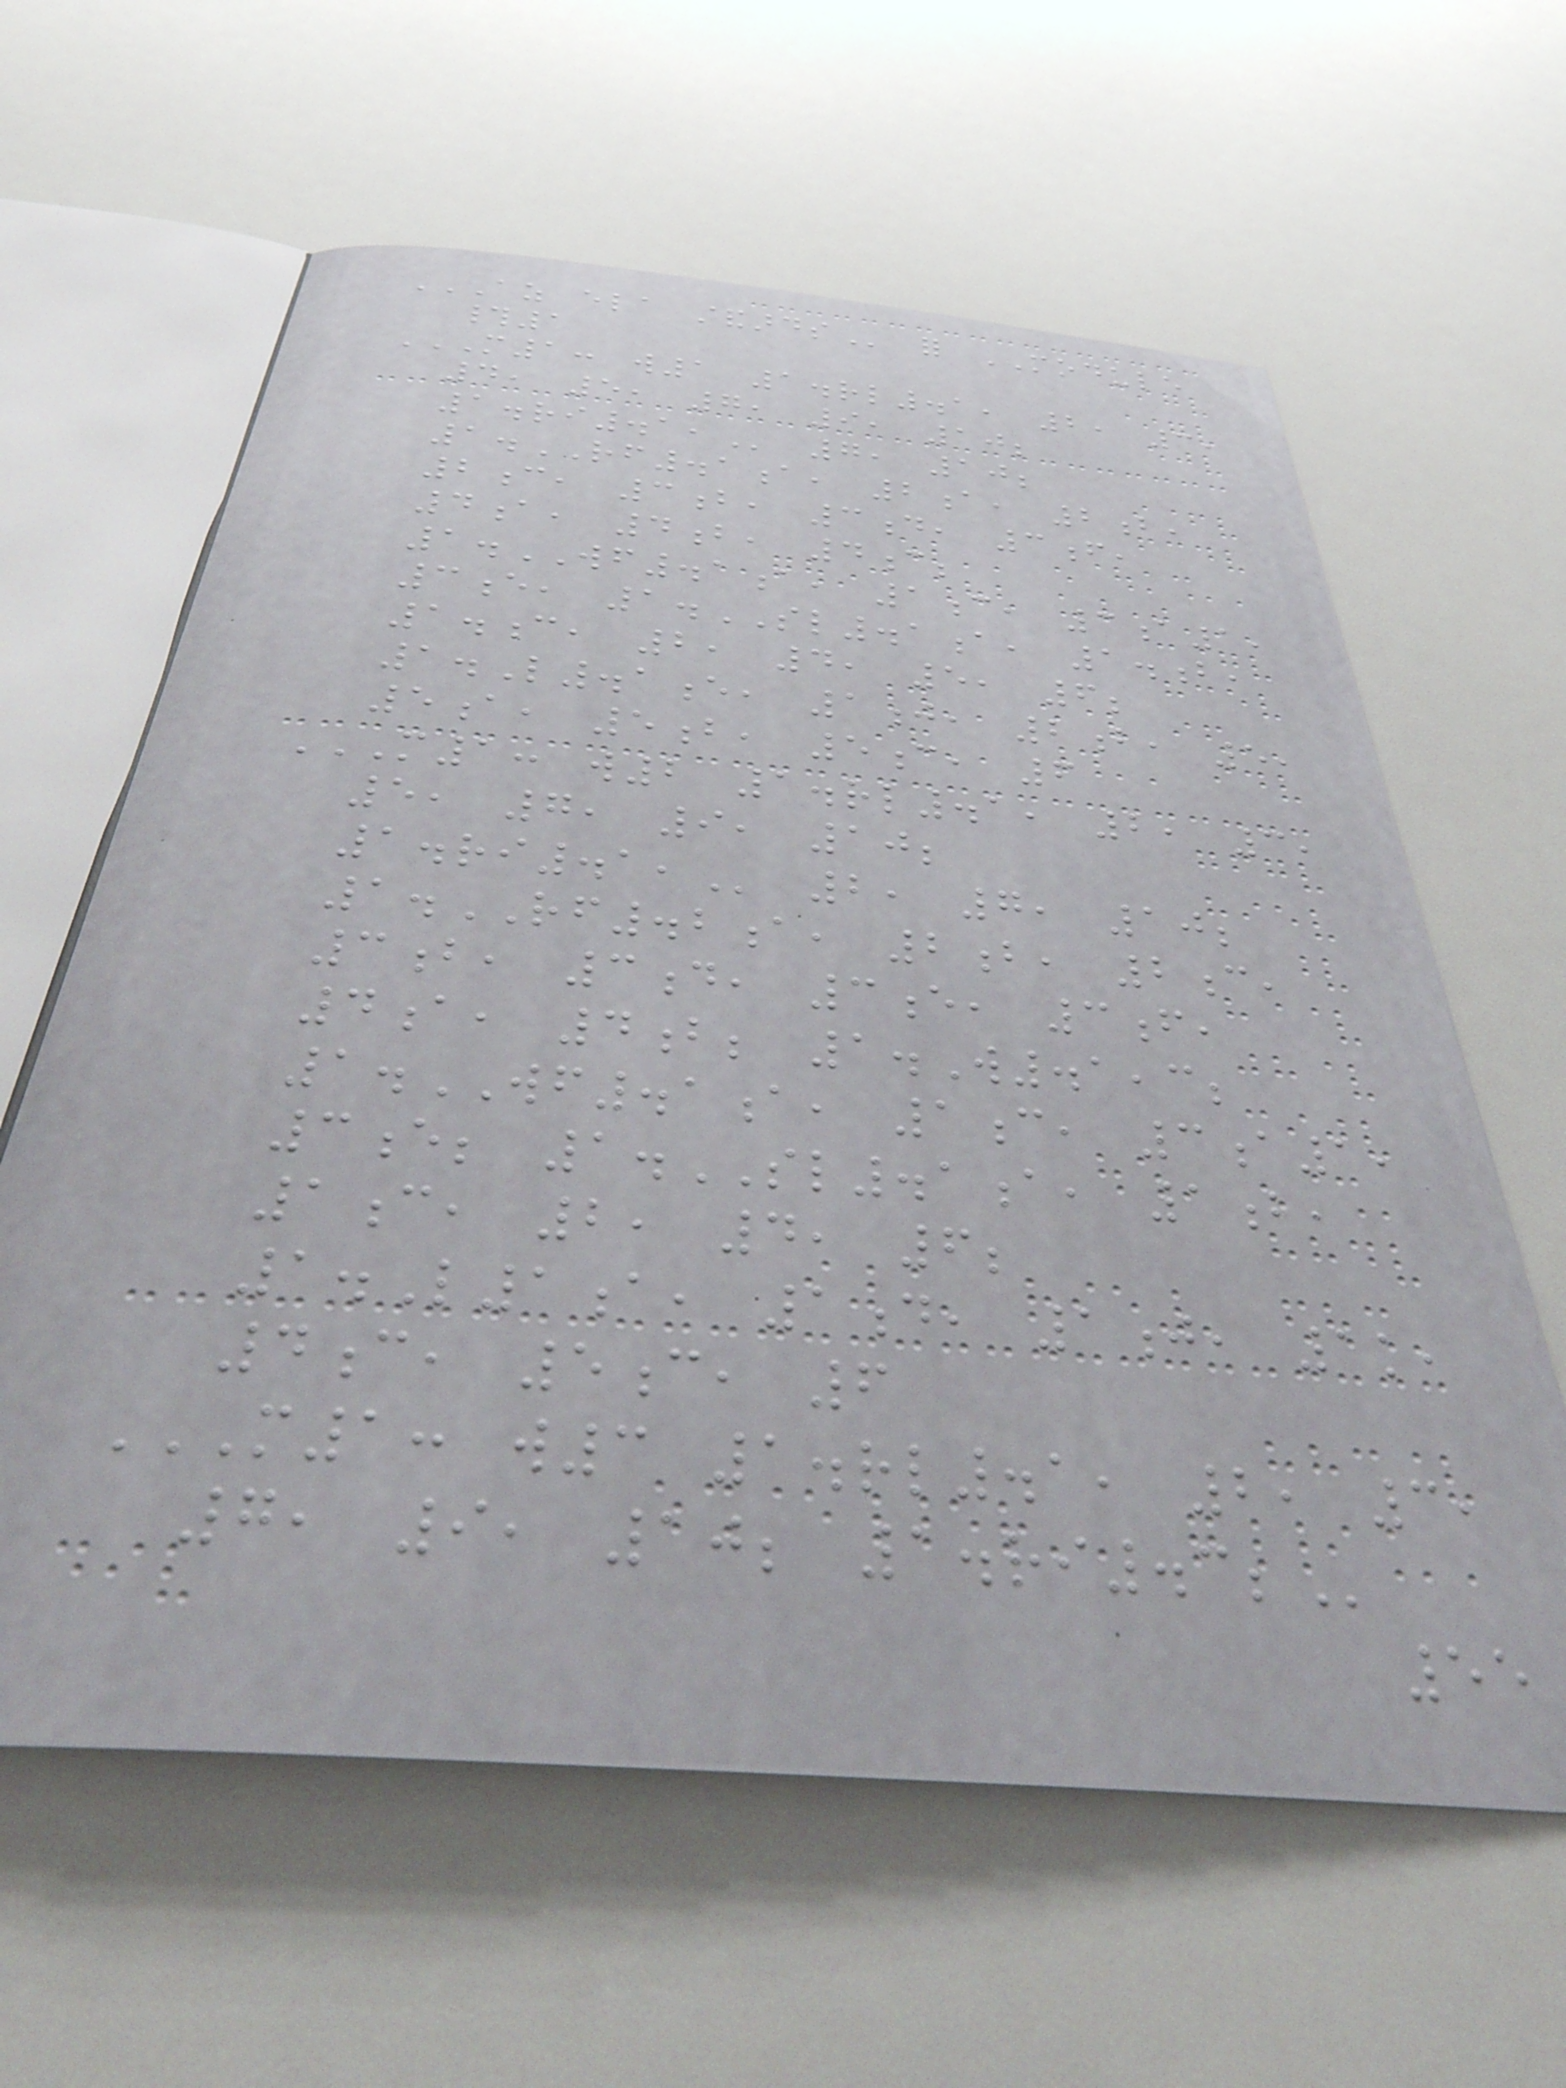AZ ELA STANDARDS for MODULE
#1
M1: W1 1.RL.1, 2, 3,
4, 5, 7, 9, 10;
1.RI.1, 7, 10;
1.RF.1a, 2a, 2b,
2c, 3b, 3d, 3f,
4a, 4b, 4c;
1.WF.1a, 1c, 3a1,
3e, 1.SL.1a, 1.b,
1.c, 2, 4, 5, 6;
1.L.1e, 1j, 2b, 5,
5a, 5b, 5c, 6
M1: W2 1.RL.1, 2, 3,
5, 7, 9, 10;
1.RI.1, 2, 7, 10;
1.RF.2a, 2b, 2c,
3b, 3d, 3e, 3f,
4a, 4b; 1.W.1,3;
1.WF.1a, 1c, 3a1,
3e; 1.SL.1a, 1b,
1c, 2, 4, 6;
1.L1a, 1d, 1j, 1k,
4c, 5c, 6
M1: W3 1.RL.1, 2, 3,
7, 9, 10; 1.RI.3;
55
